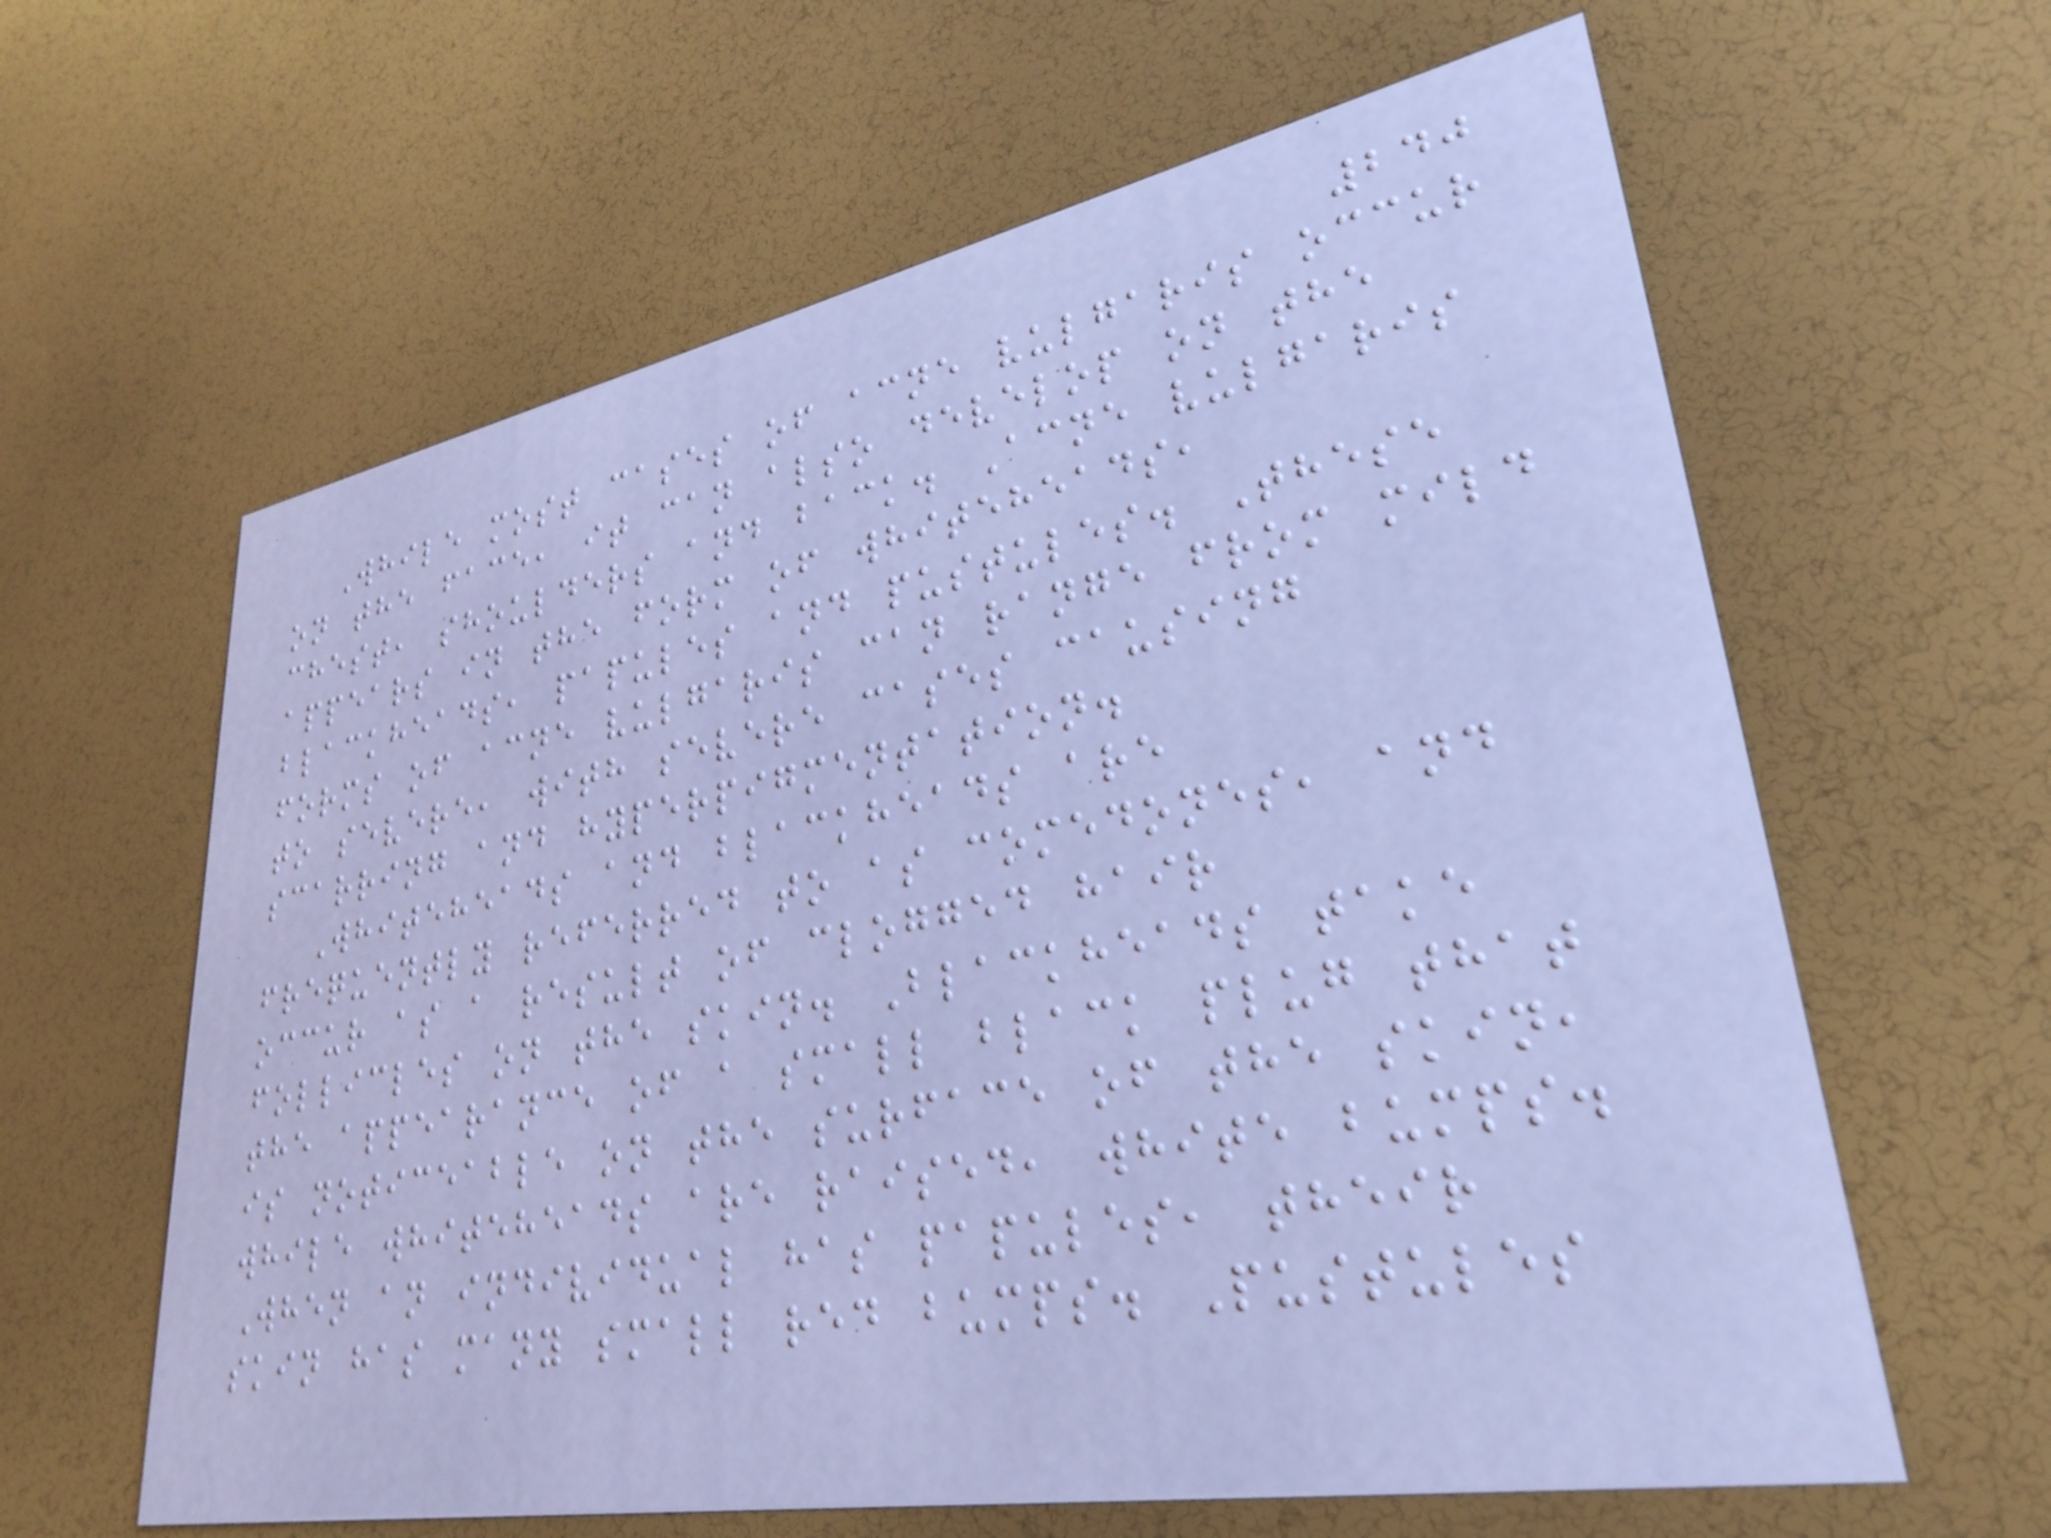240
While most cases of acne vulgaris occur
on the face, it can also develop on the
chest, shoulders and back. Acne vulgaris
appears in the form of whiteheads,
blackheads, papules and pustules. These
forms of acne vulgaris can range from mild
to severe, with severe cases causing
scarring and hyperpigmentation.
Whiteheads and blackheads are
frequently referred to as comedones, and
occur as a result of clogged hair
follicles on the skin. Blackheads take
the appearance of a small black plug that
is noticeable on the surface of the skin,
while whiteheads are raised, white bumps.
When an individual has papules, their
skin has many small red bumps. Pustules
